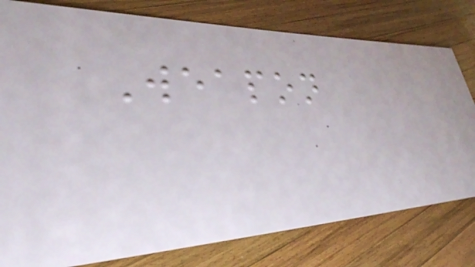Weapon
